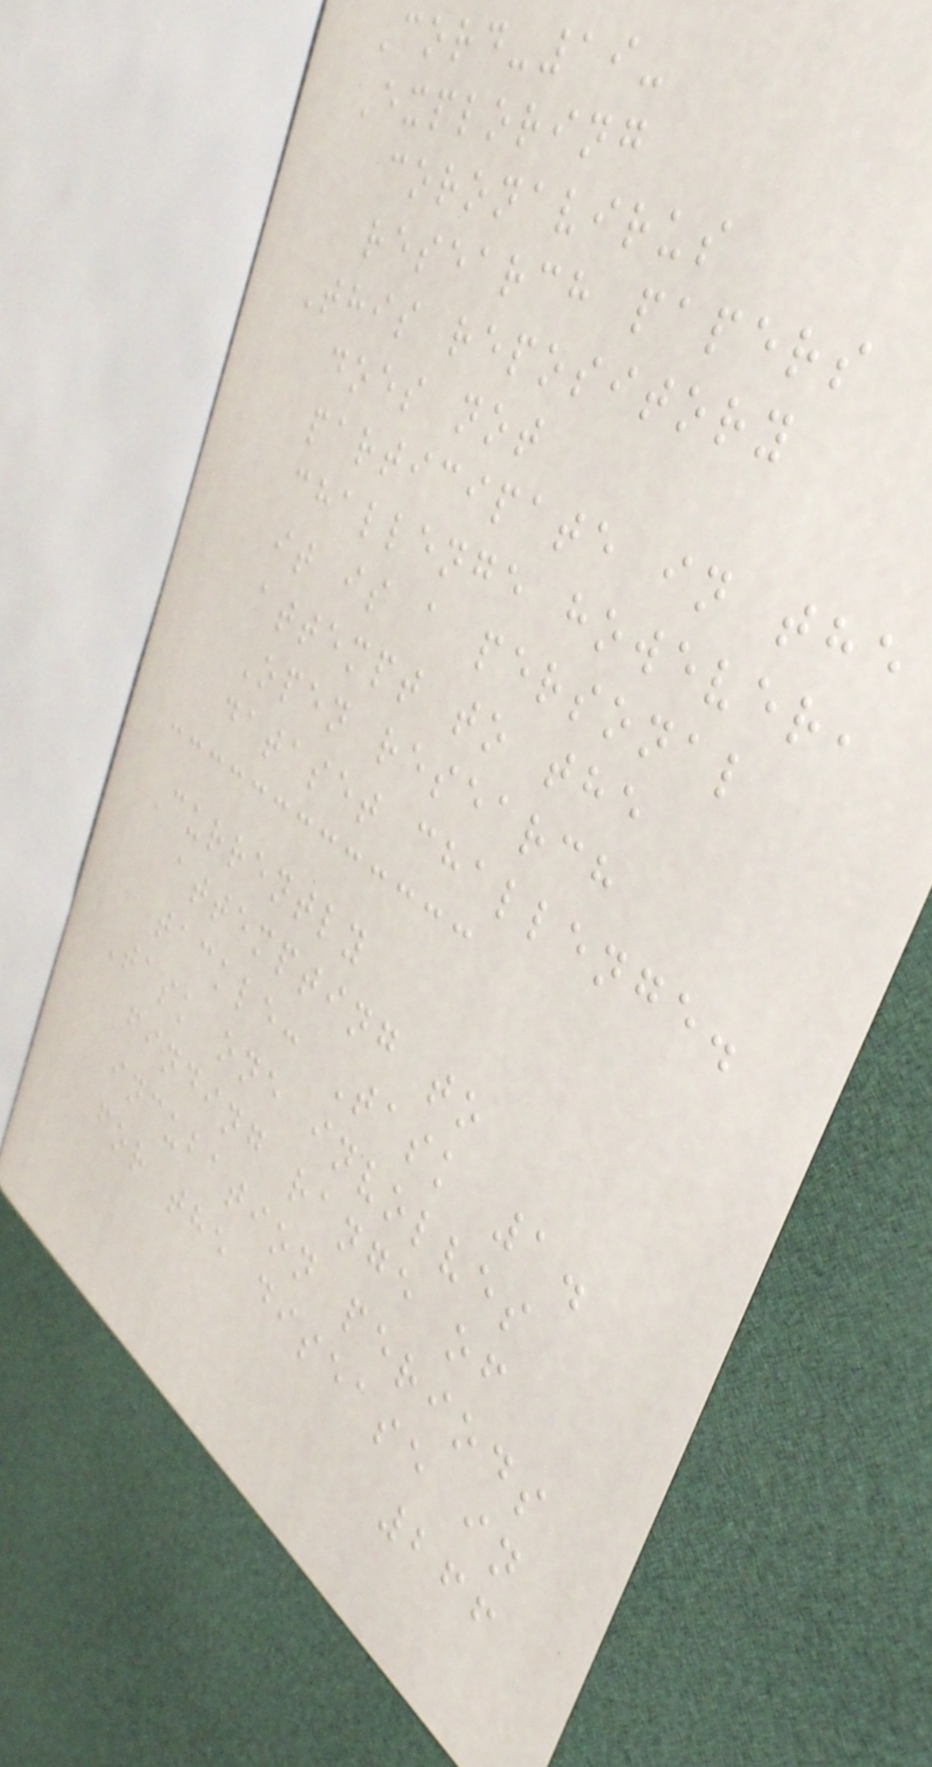Cord-19-
Exploring
coronavirus
research papers
This repository
does not
participate in the
challenge however,
it is a personal
attempt to the
Open research
dataset challenge.
Currently
attempting to
tackle: Task 1.
Task one involves
finding range of
incubation periods
for the disease in
266
